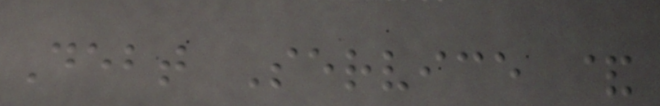Debt Service &
